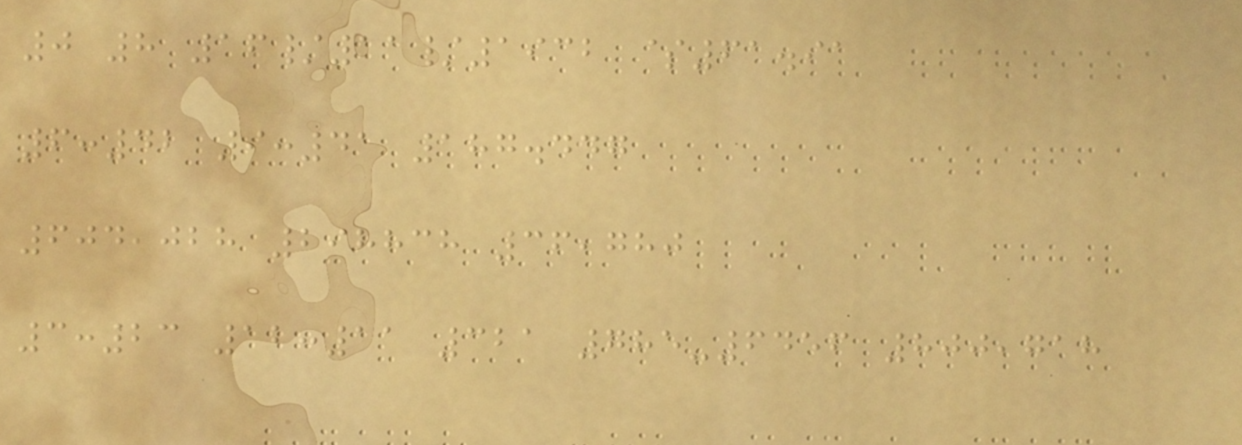0 8 16/11/1932 $61.91
6:42 9:41 187.447
604,028 298838 36,780
3:23 12:11 321 785-6456 800,718
